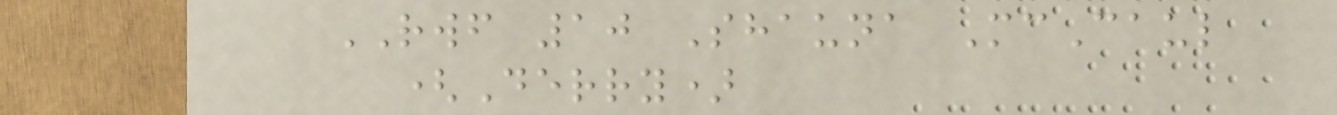RWF 10 Shauna McCaul
(Derry)
